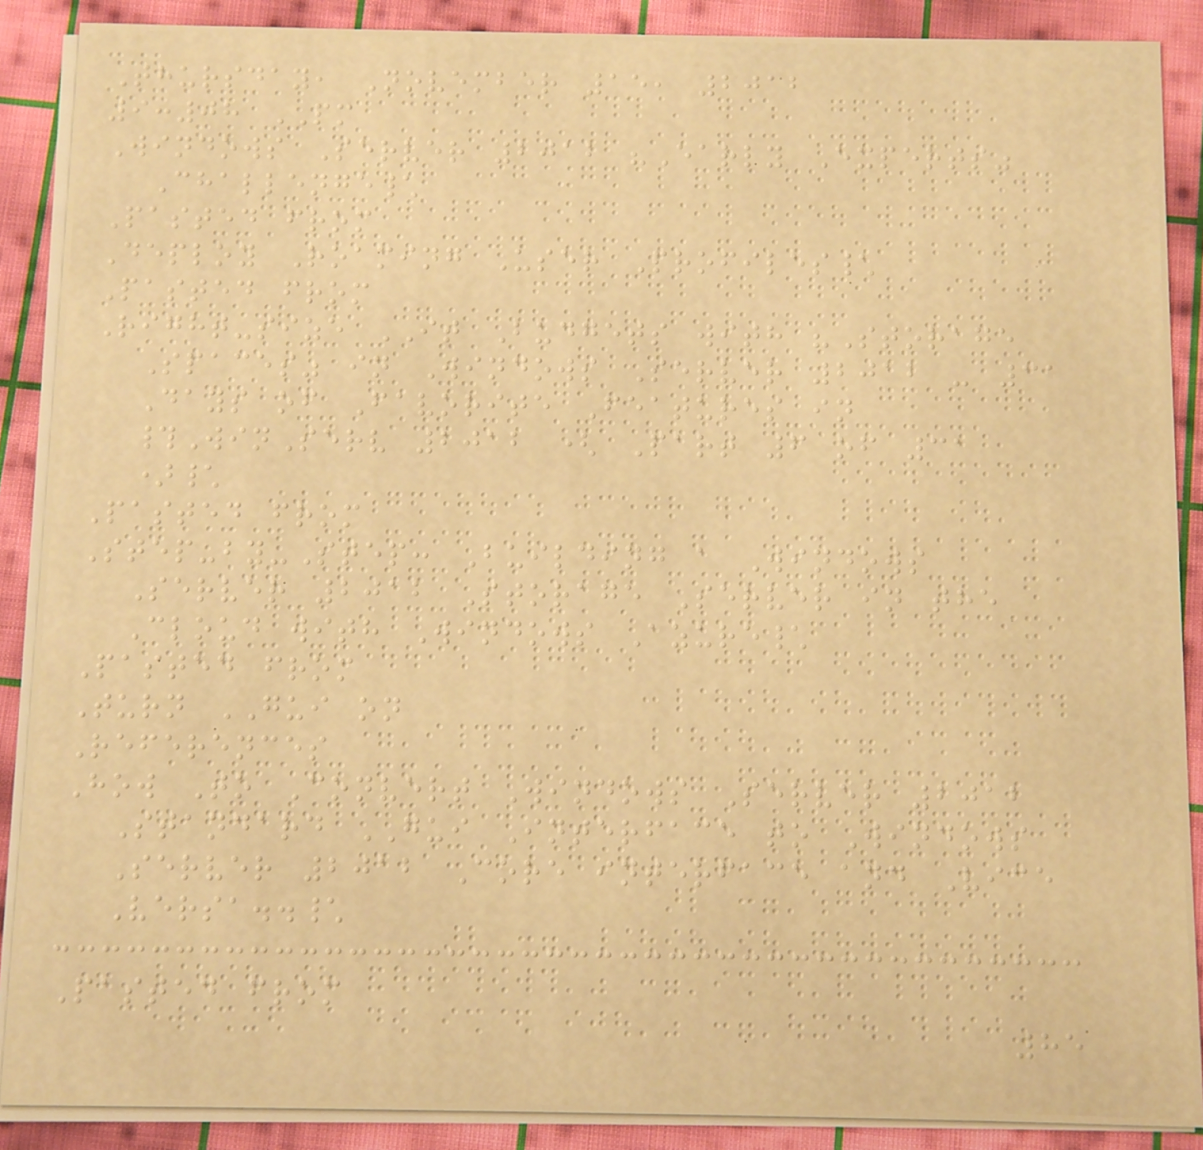Thursday, November 15, 2012
9:08 PM
Windows Server 2012 "Early Experts"
Challenge\
Pasted from
Deploy Roaming User Profiles\
Pasted from
Right-size IT Budgets with "Storage
Spaces" in Windows Server 2012 - 31
Days of Favorite Features in
#WinServ 2012 ( Part 6 of 31
)\
Pasted from
Step-by-Step: Building a Windows
Server 2012 Storage Server in the
Cloud with Windows Azure\
Pasted from
Turn GUI on
References
How To Convert Windows Server 2012
Standard GUI Interface to Windows
Server 2012 Core interface and Vice
Versa..\
Pasted from
85
